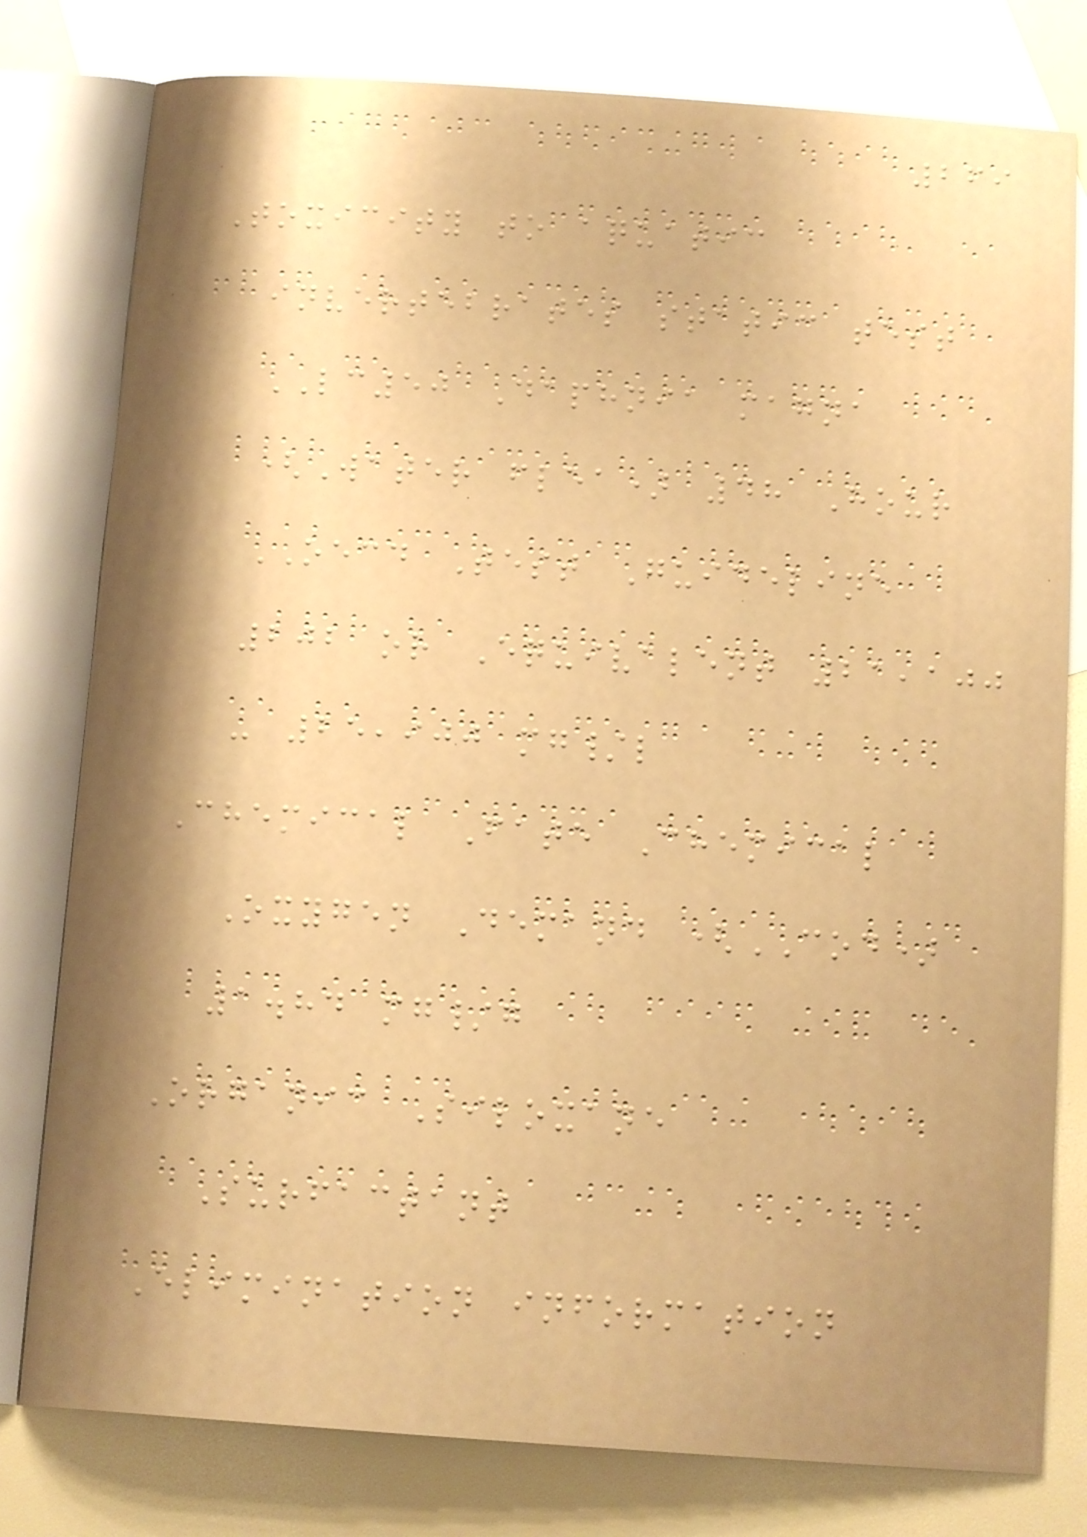269
Toxicity to aquatic
invertebrates static test
LC50 Daphnia magna
(Water flea) 48 Hour
OECD Test Guideline
202 or Equivalent 21,100
- 25,900 mg/l
Chemical Fate Chemical
Oxygen Demand (COD)
1.84 mg/g
Organic Siloxane
Surfactant
Elimination information
